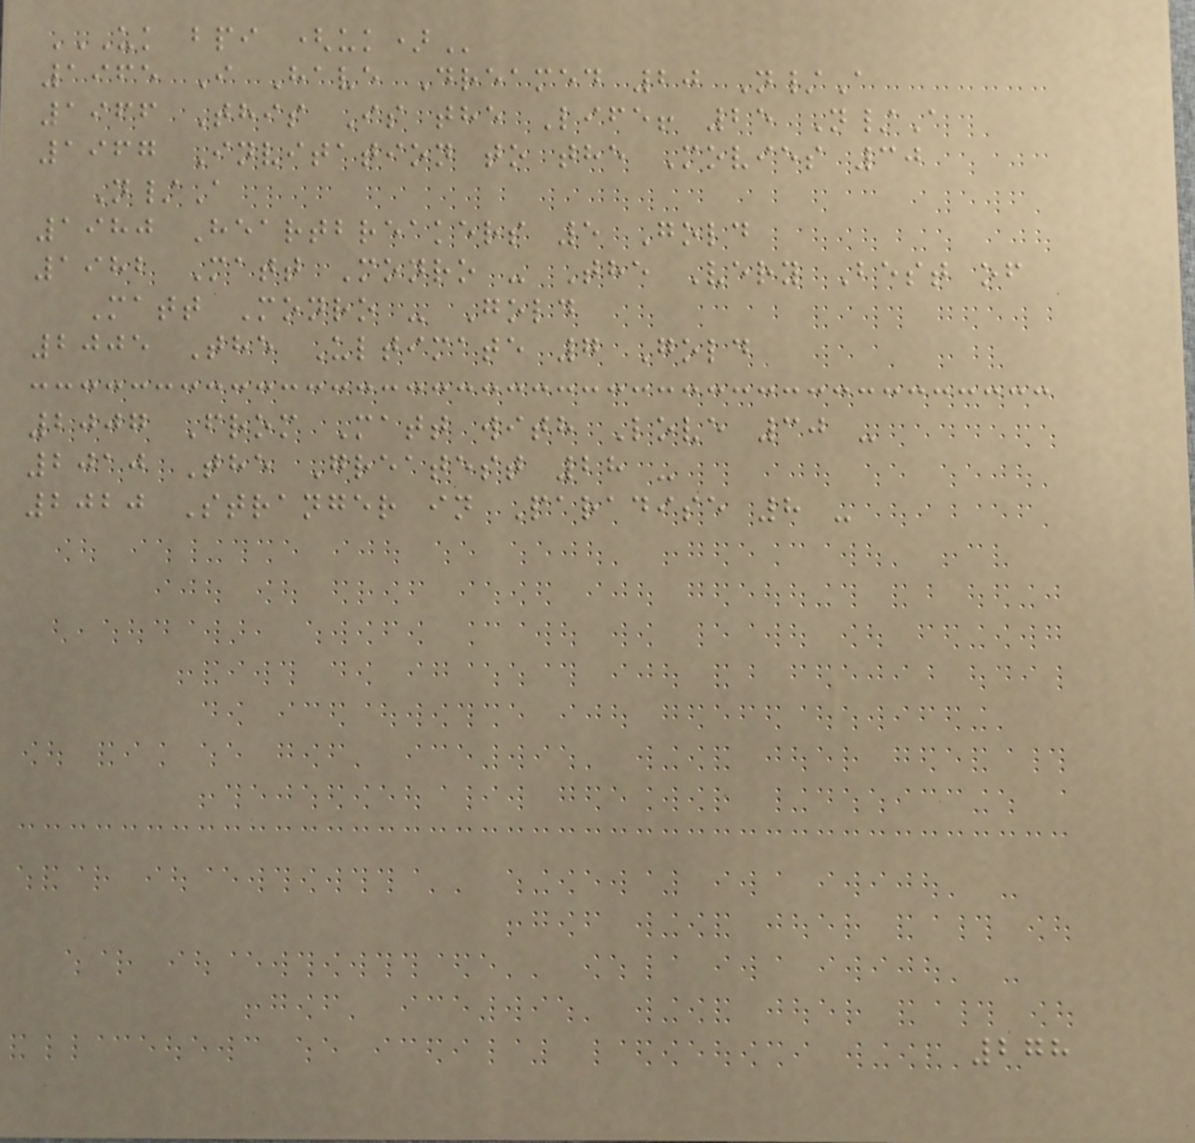UK BPI (UK)
1965 I Have Dreamed 20 N/A
1966 This Is the Life! 25 N/A
1967 Invitation to the Movies 30
N/A
1980 Heartbreakers 5 Gold
1982 Matt Monro - The Very Best of
Matt Monro - Gold
2005 The Ultimate 7 Gold
2007 From Matt with Love 30 -
2010 The Greatest 28 -
2020 Stranger in Paradise 8 -
278
